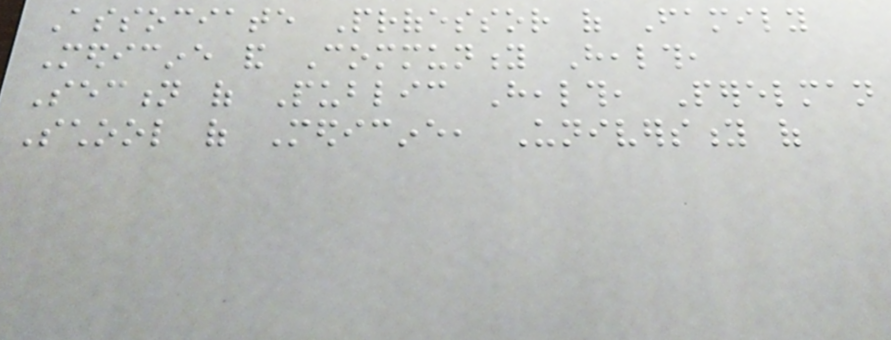Associate Professor of Family
Medicine and Community Health,
Section of Public Health, Perelman
School of Medicine, University of
